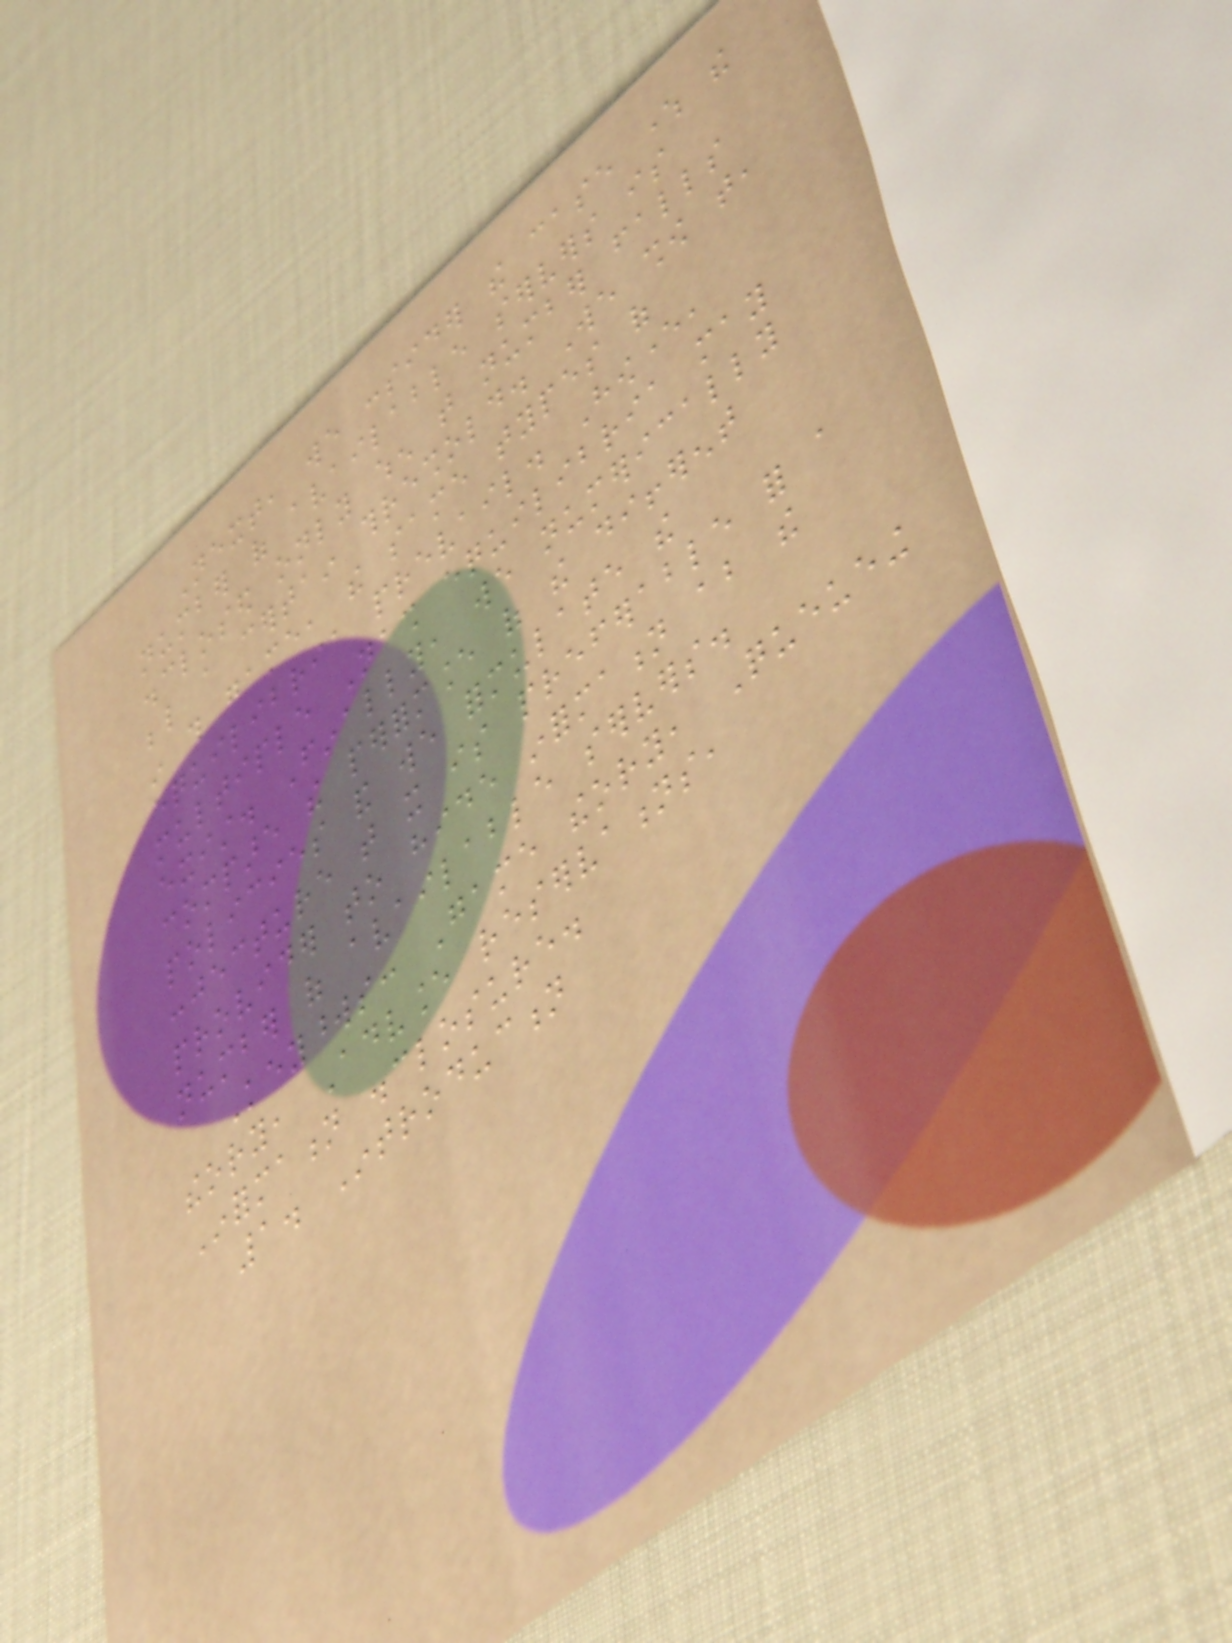Next, we consider the case where the
number of available servers is
disclosed only when that number falls
below a certain threshold. We show that,
in this game, the same types of
equilibria prevail. However,
multiple Nash equilibria may
exist. Finally, we numerically
compare the performance of the different
policies and we formulate the
conjecture that it is preferable for a
provider to hide information about the
number of available servers.
Keywords: Game theory, Queueing
theory, Advance reservations,
Information disclosure.
1. Introduction
